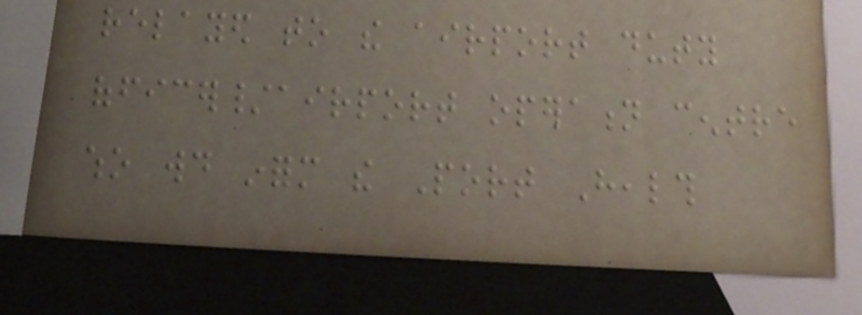relayed to the airport duty
officer/airport operation centre
who would inform the Port Health
